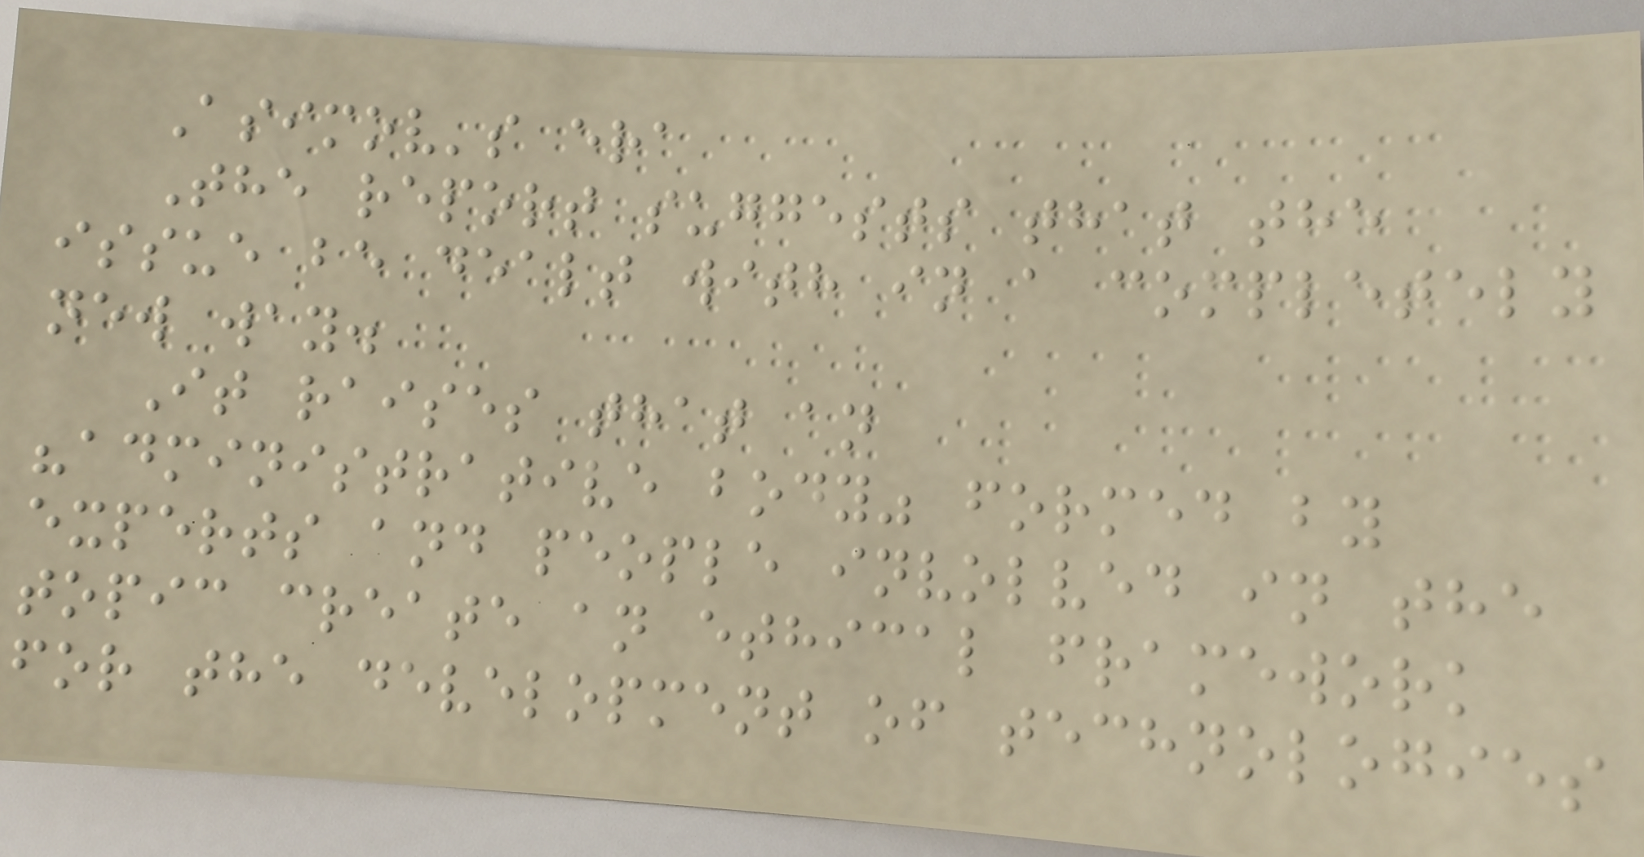Asimov's era
The report suggests that the
issue be dealt with in a completely
new way.
It raises that an
"administrative body" formed by
experts and people involved in the
topic create an ethical framework
for the development of technologies
